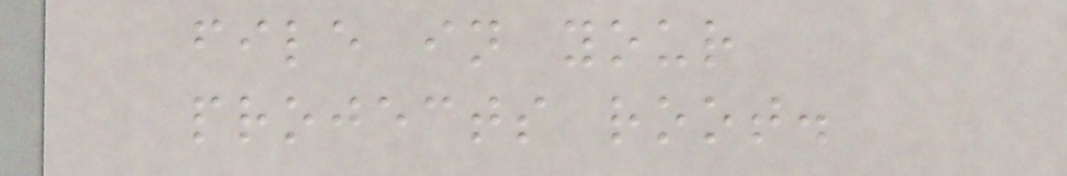file in your
projects root.
